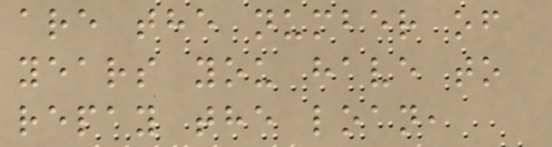are the number of
years you have to
repay the loan,
